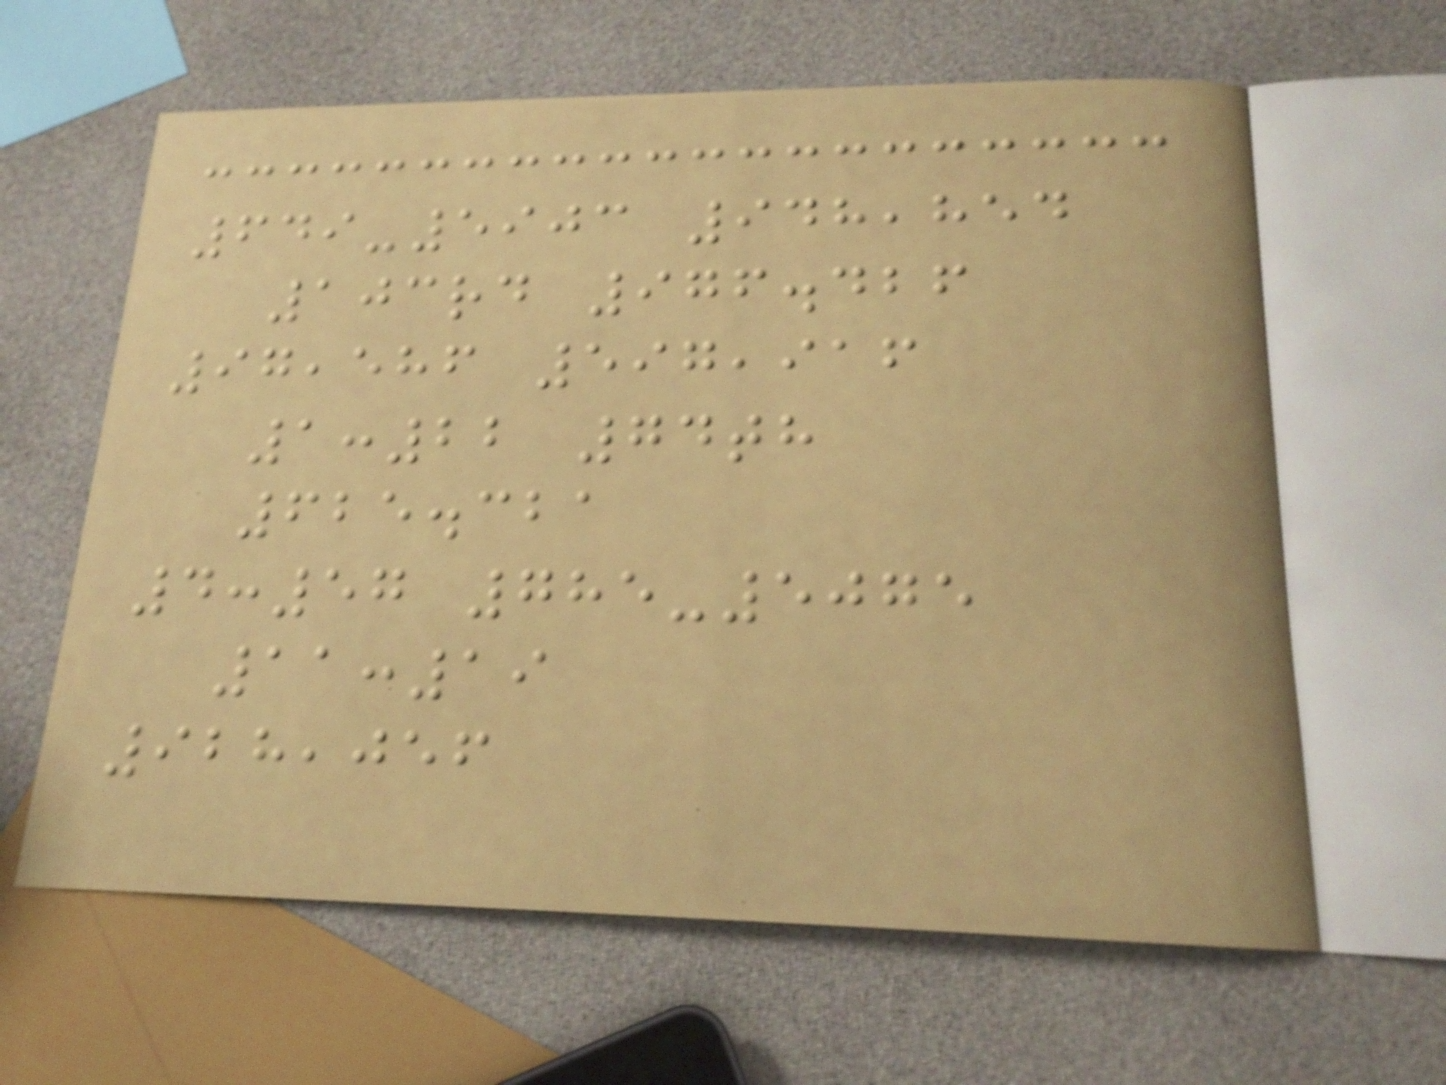649-5903 948,854
103rd 976.426
97,586 597,916
1:22 74th
625.321
4:57 785-5075
11:19
928,056
